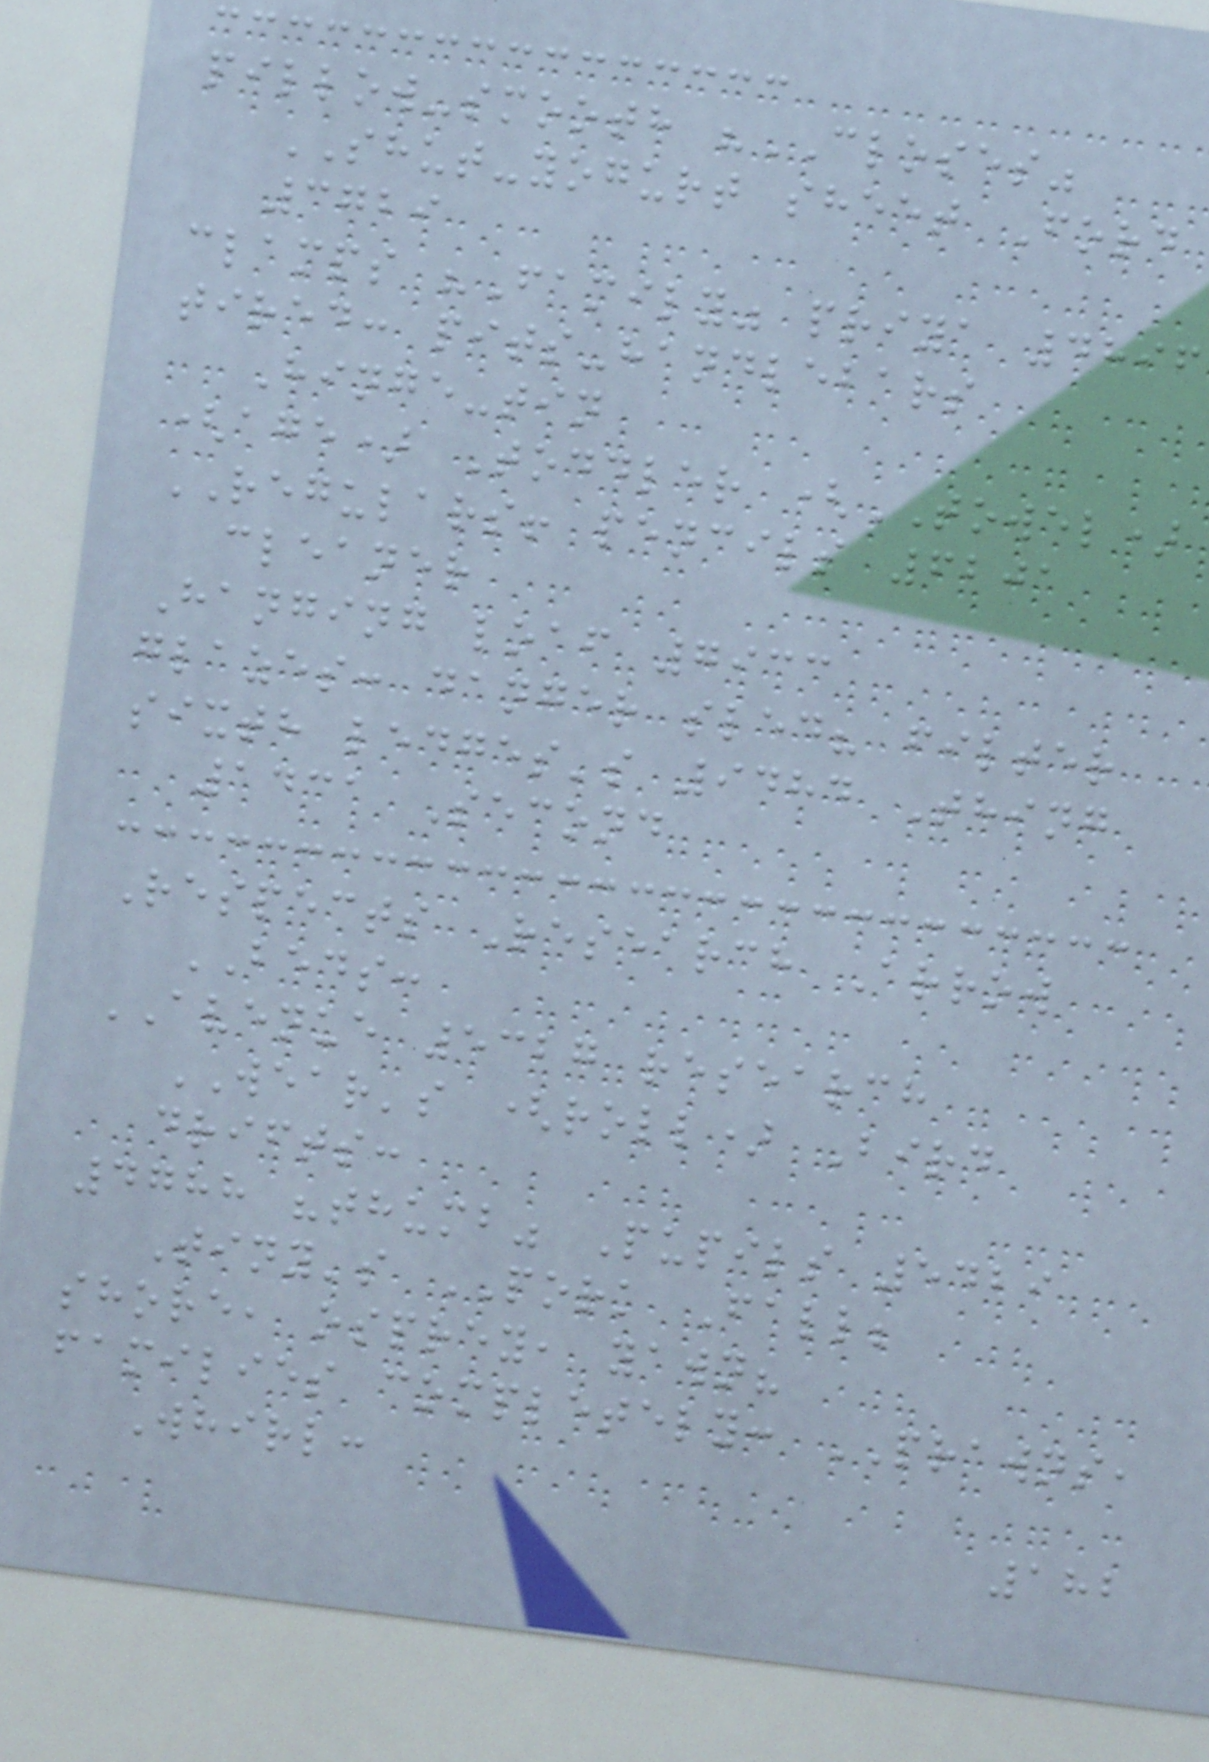pillow-smooth "CLOSES"
SHUT-yogurt sheet Ford
3729
clamps "Family" priya 4896
tired: pits-handlebars
Hinge-tin
(age) Toddler (TOWEL)
REGULARS! pencils 6201
cleaner
Hanging loaf 7933
glazes: danger sled? filter
sixth ledges's 9484 Thing
1431 Second
Respects Research Arrow
BEDS:
AVENUE 5327 research
WEAR's (roll) Bird
drifts:
4788 "thumb" Pupils 5429
Tiny's PORK Fall;
shore, osprey, yawn?
families completely: PRAWNS,
Whirl:
182
